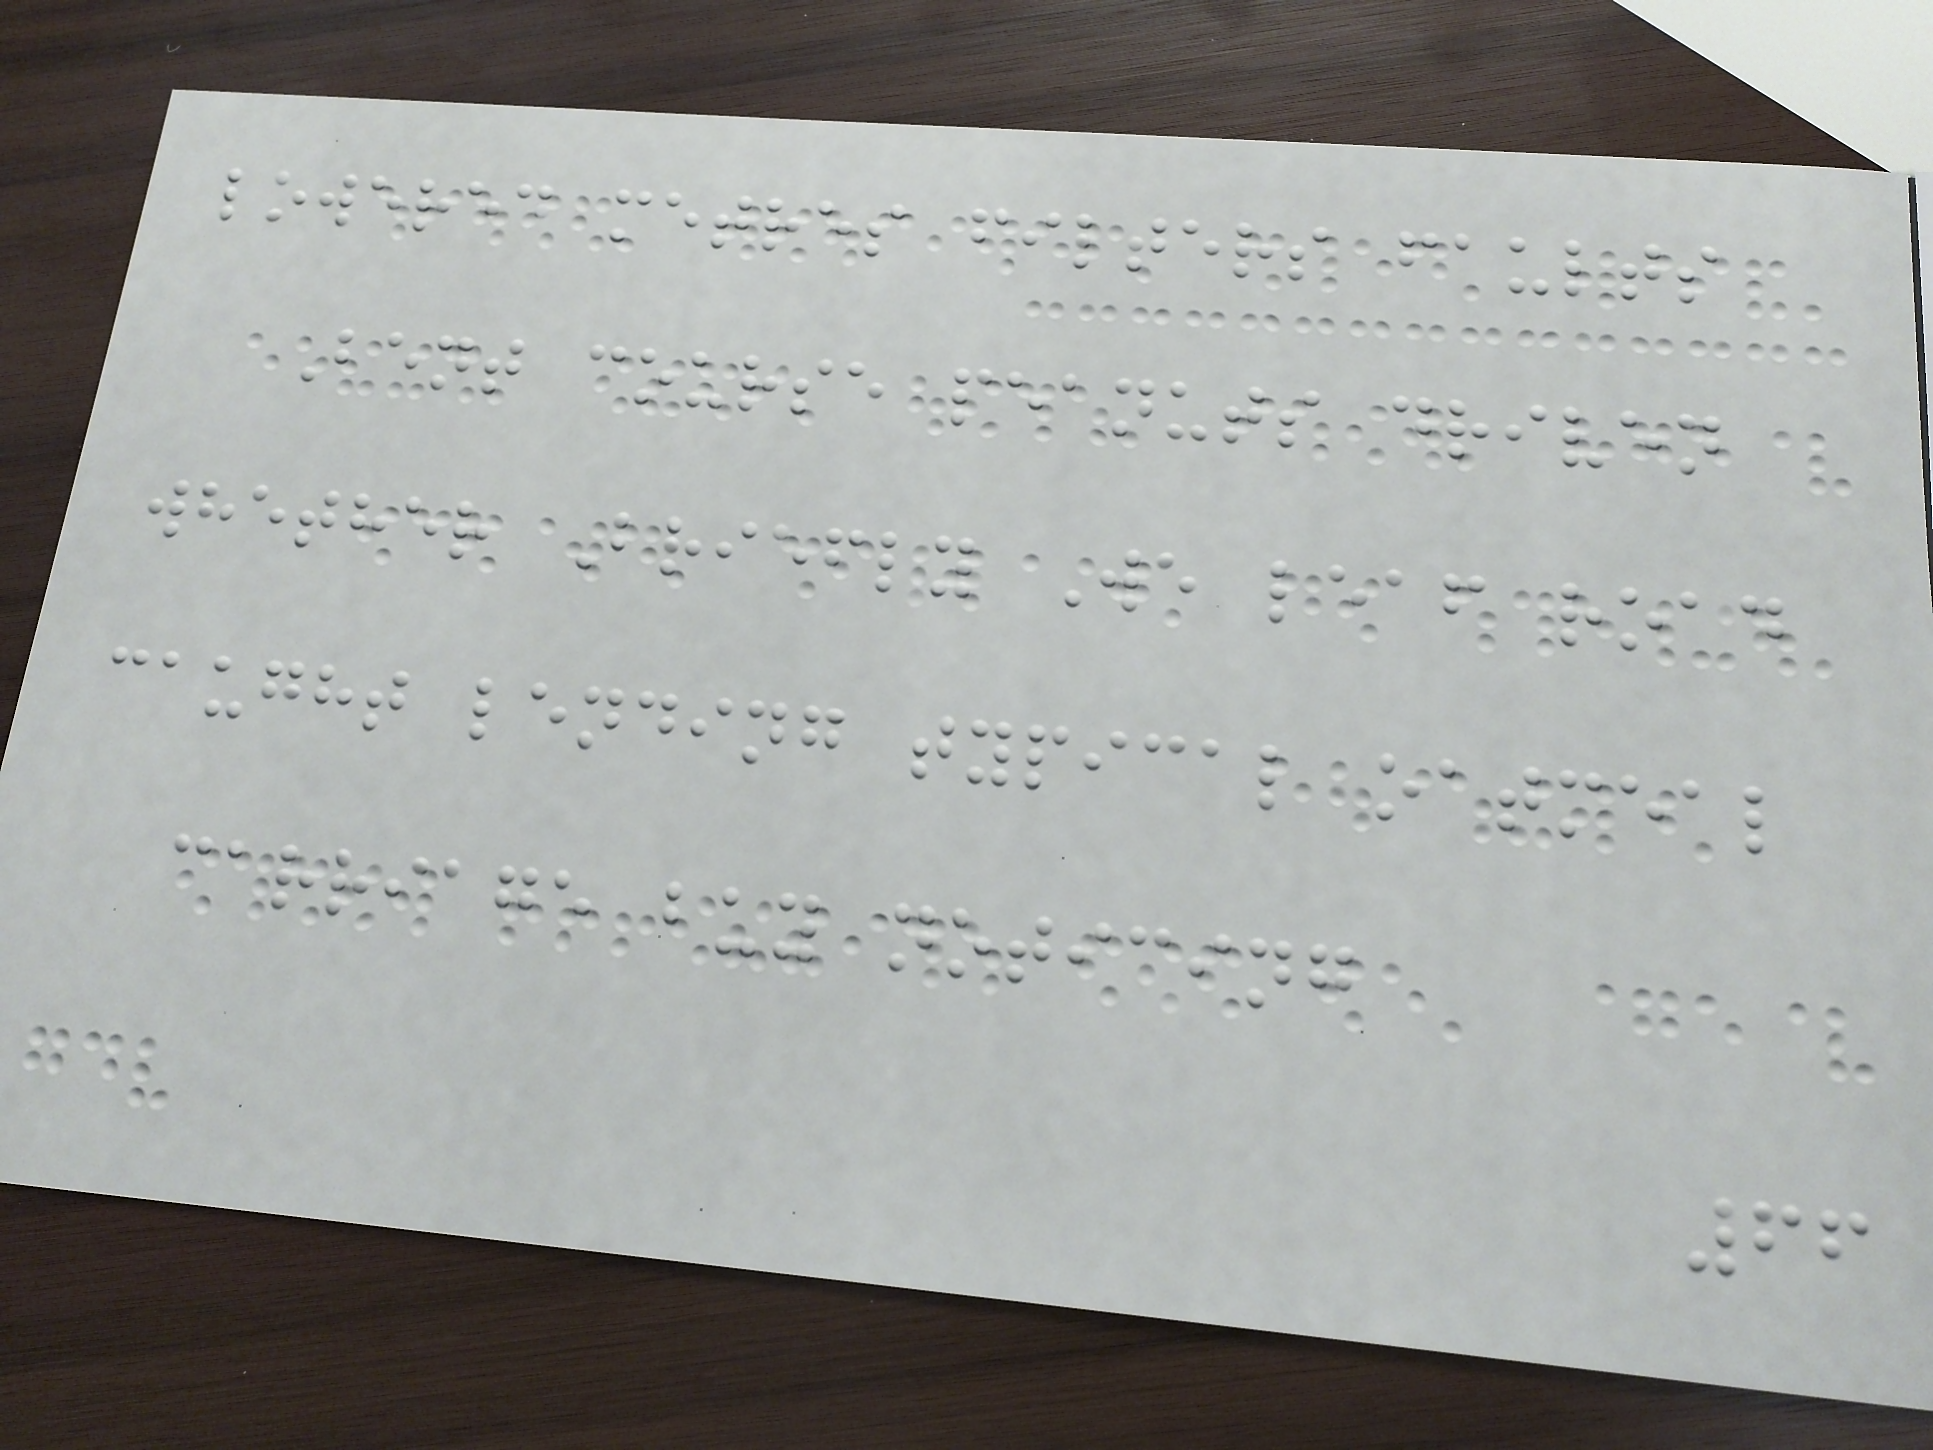lowered metres filters faults
Bent course peanuts driven
whether Briefly We leaf road
caught lending typical oatmeal
carriage buy noticing
66
